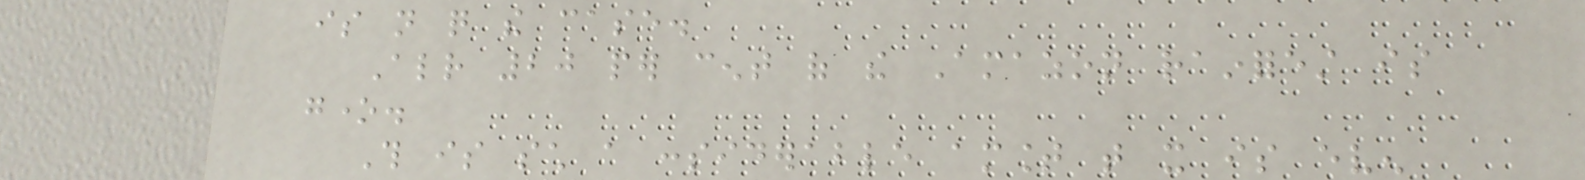is not quite the case.
Already 20 per cent of the Amazon rainforest is
gone.
This is such a considerable amount that it is even
